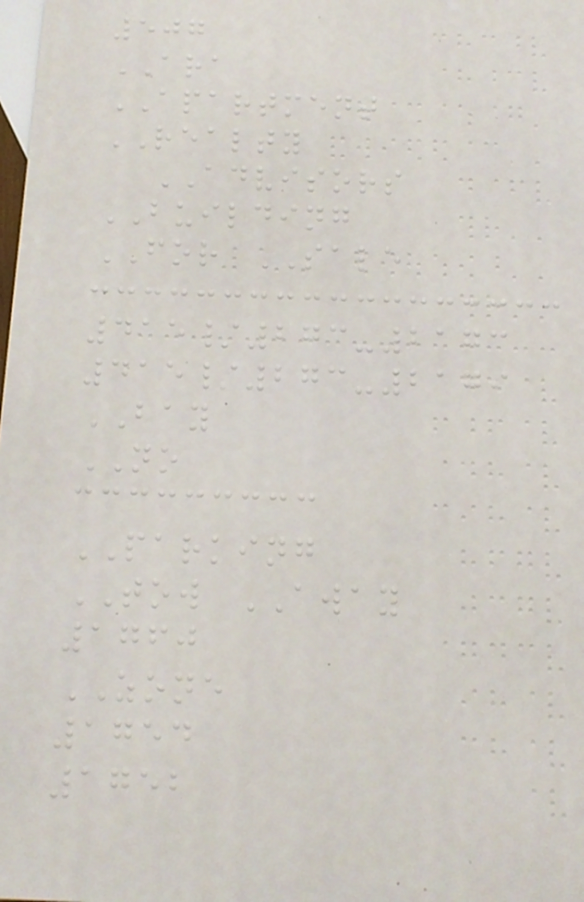507
ARA
APARTMENT
REALTY
ADVISORS
BUILDING
FOR SALE
415/273-2173
415/273-2179
BAY
NO
PARKING
TOW AWAY
1760
ZONE
1754
1752
